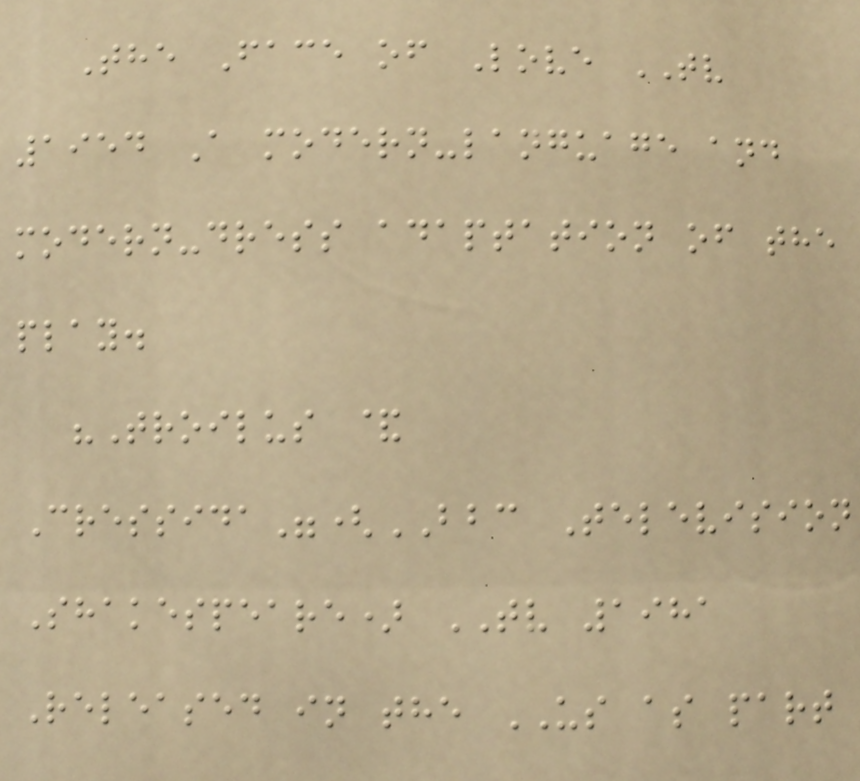The Face of Love TV
1954 A modern-language and
modern-dress adaptation of the
play.
"Troilus &
Cressida"(BBC Television
Shakespeare) TV 1981
Released in the US as part
